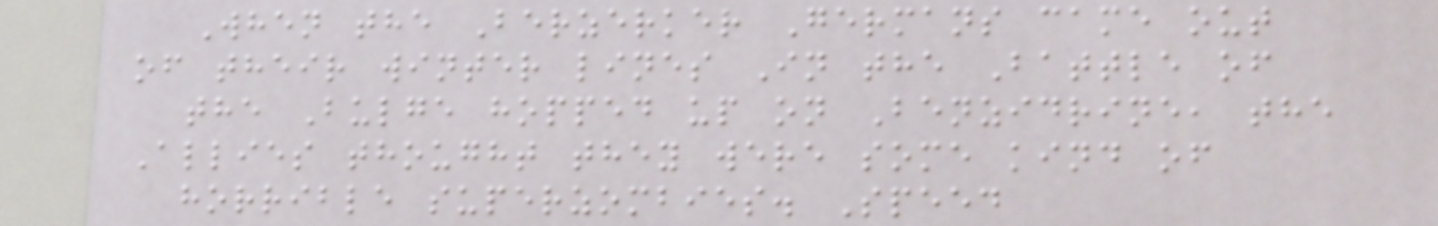When the Berzerker Germans came out
of their winter lines In the Battle of
the Bulge hopped up on Benzidrine, the
Allies thought they were some kind of
horrible superzombies. Speed
